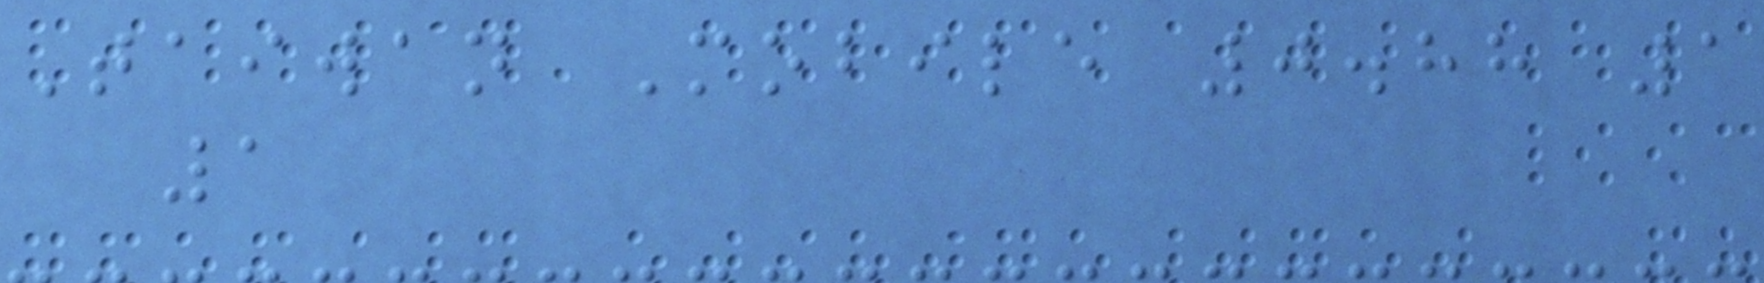Taiwan Mobile 0.88 1
1
